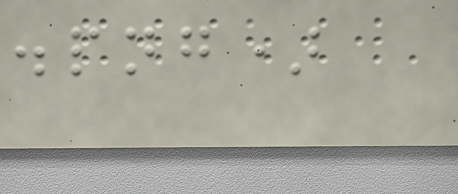.png)
